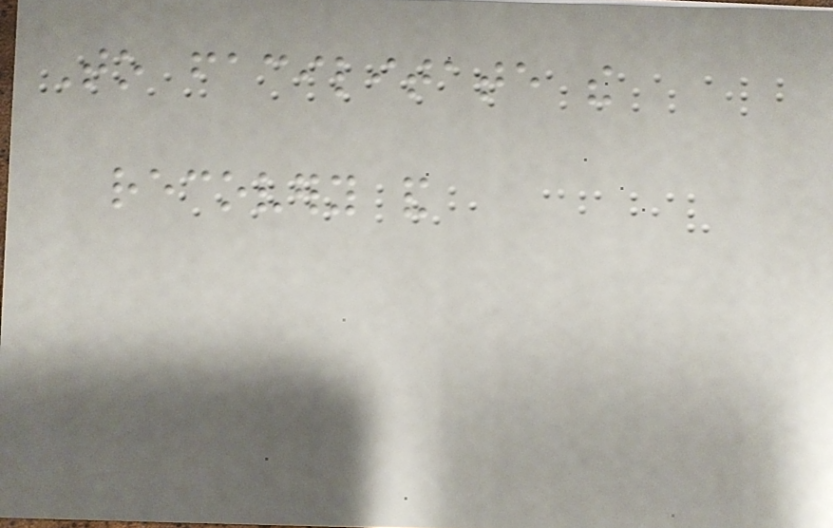To facilitate the
recovery and
